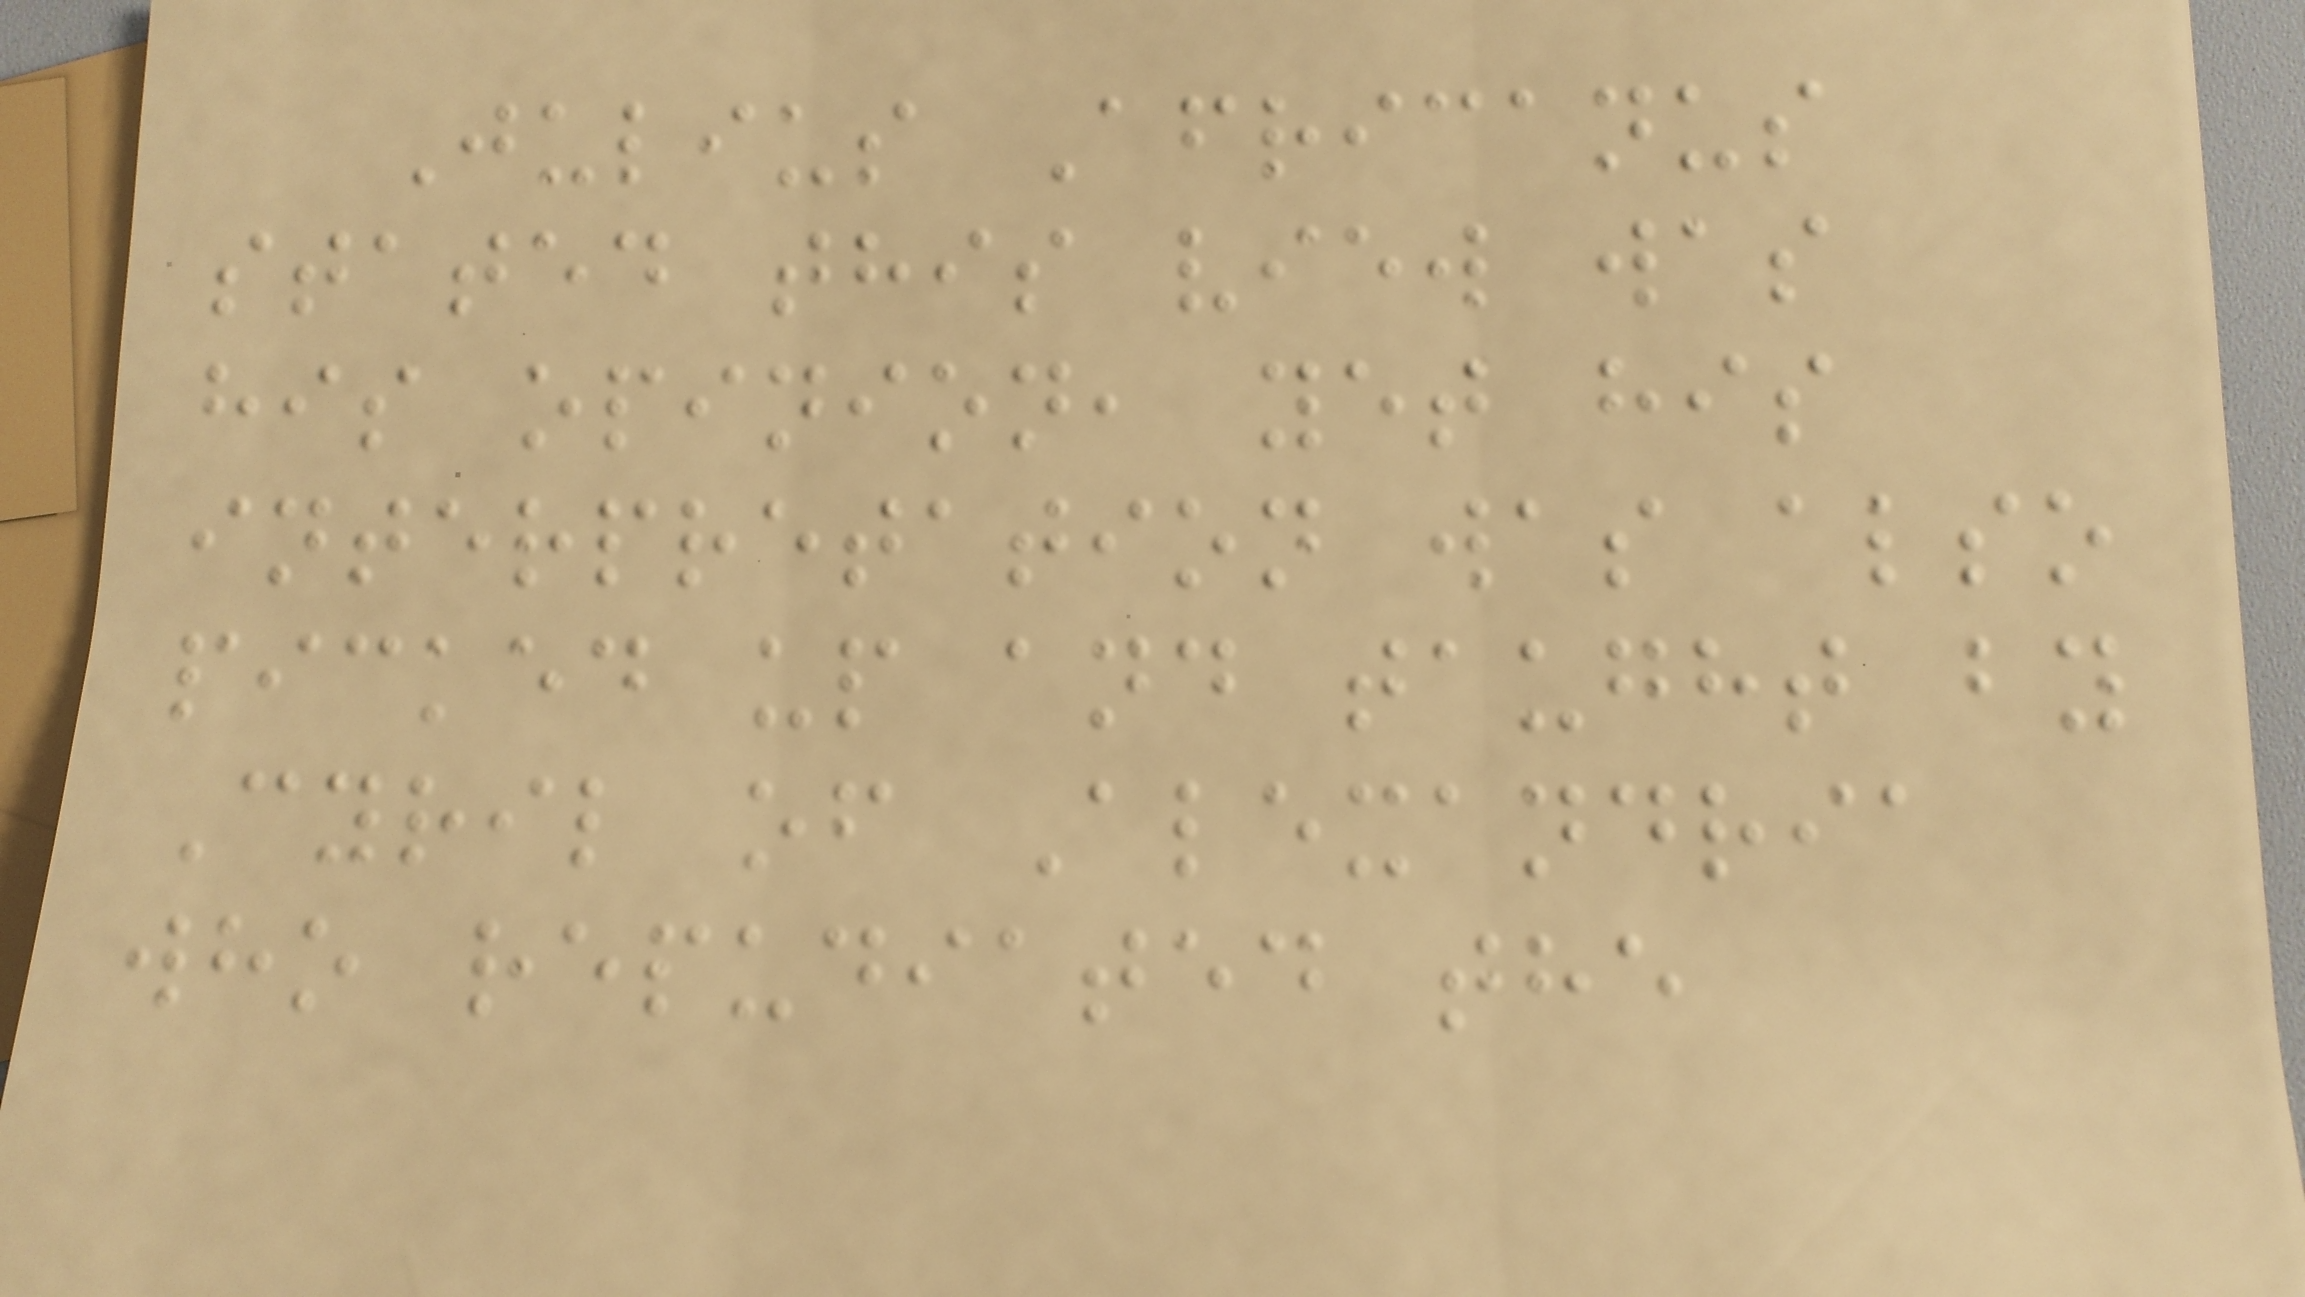Julius Africanus
stated this view was
his opinion, yet his
interpretation was also
picked up and taught by
Cyril of Alexandria
who repudiated the
